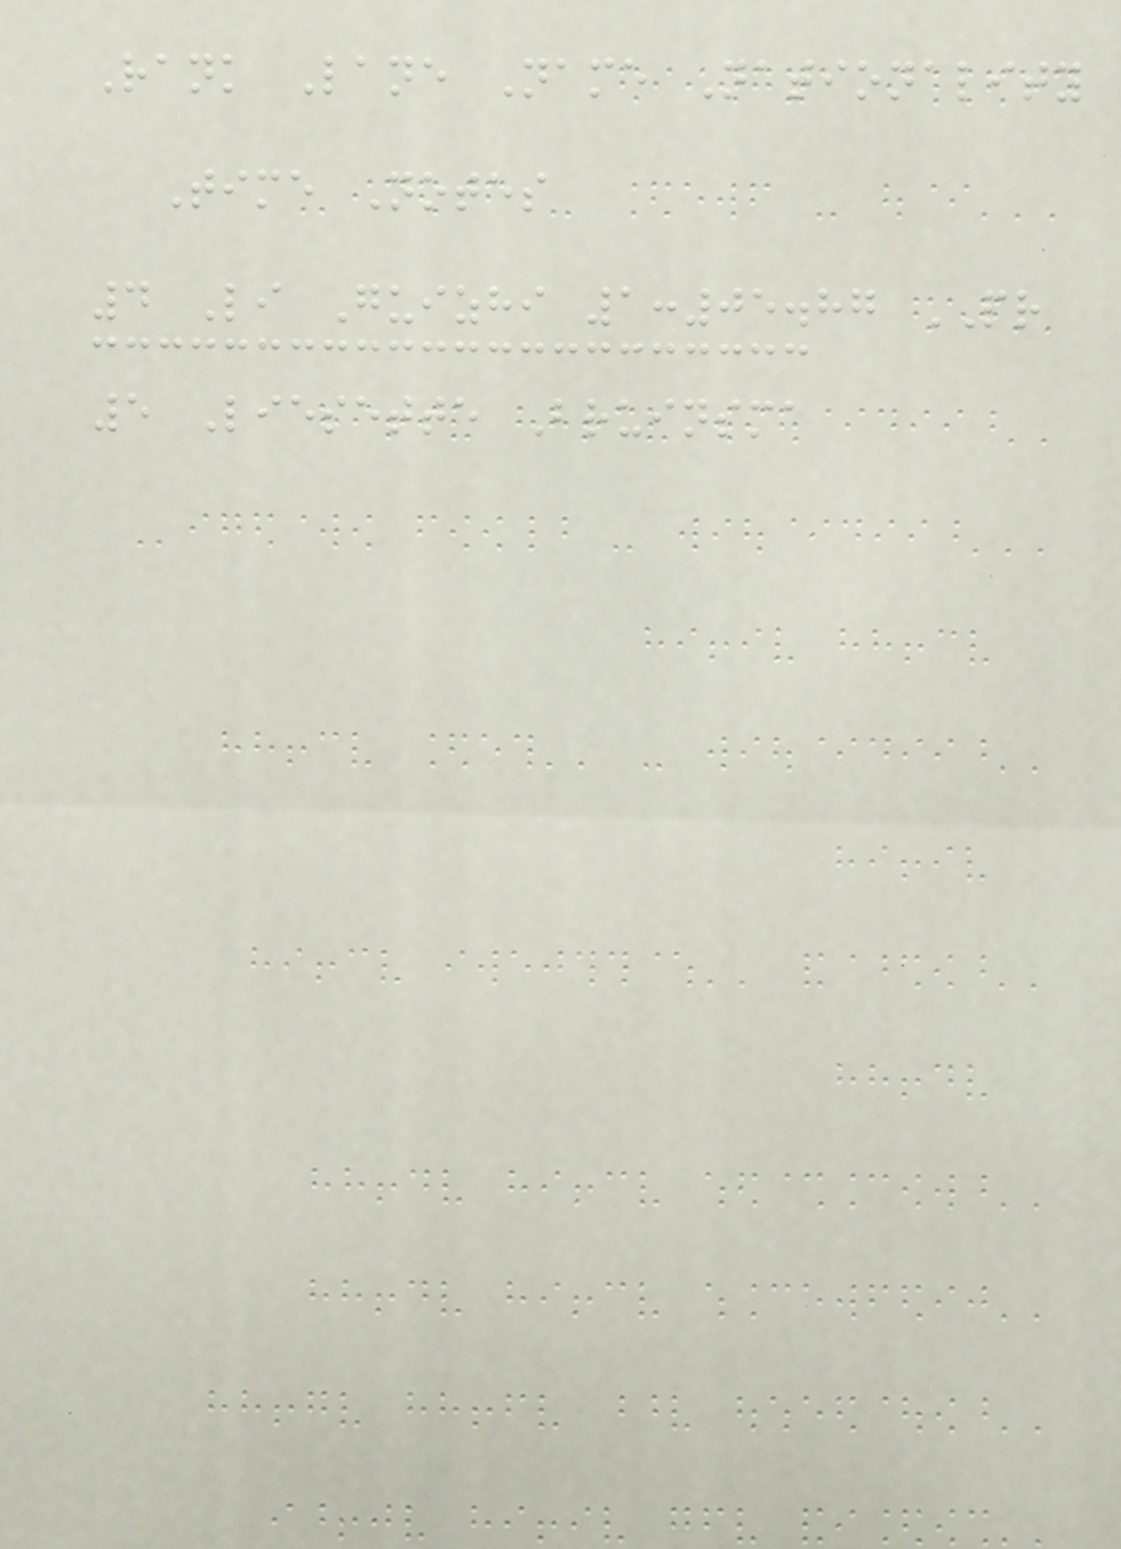Rank Lane Name Nationality
Time Notes
4 Li Guizhi 1:05.87 PR
5 Liesette Bruinsma
